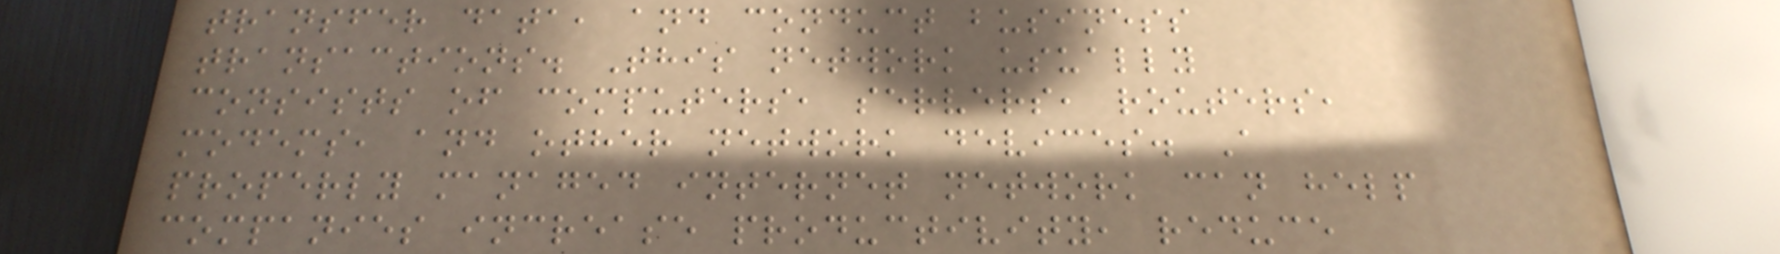transfer data, and conduct business
transactions. This network usually
consists of computers, servers, routers,
modems, and other network devices. A
properly managed internet network can help
companies increase productivity, reduce
